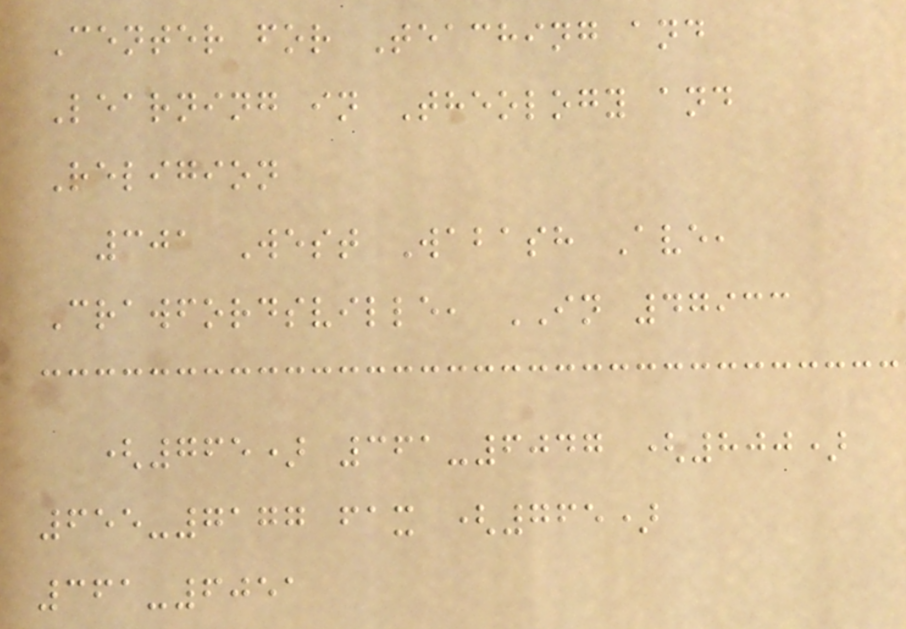Center for Teaching and
Learning in Theology and
Religion
301 West Wabash Ave,
Crawfordsville, IN 47933
(765) 361-6047 (800)
655-7177 fax (765)
361-6051
